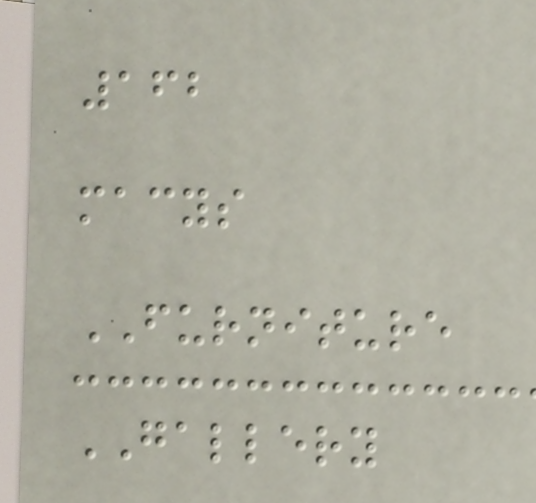162
macys
FURNITURE
GALLERY
